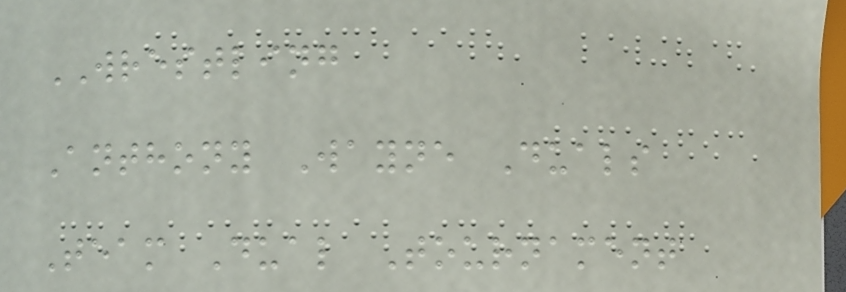WRESTLING
Anthony Wayne Duals
Team Dual Tournament
